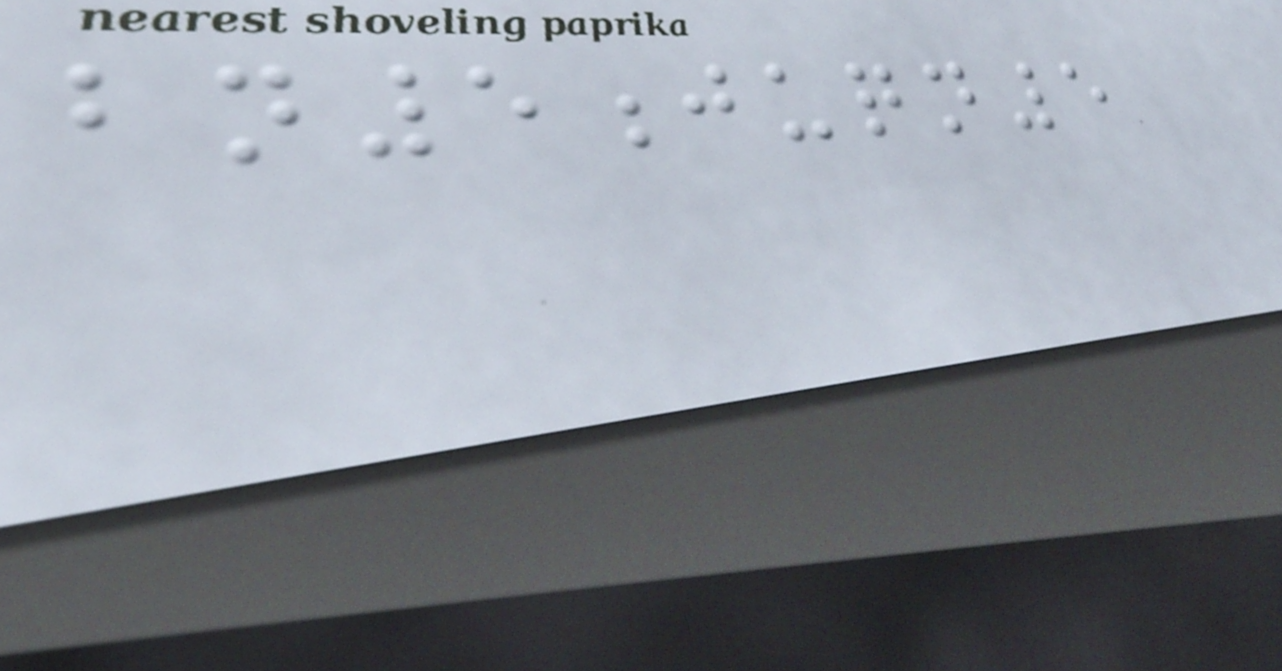bn5juqn5
